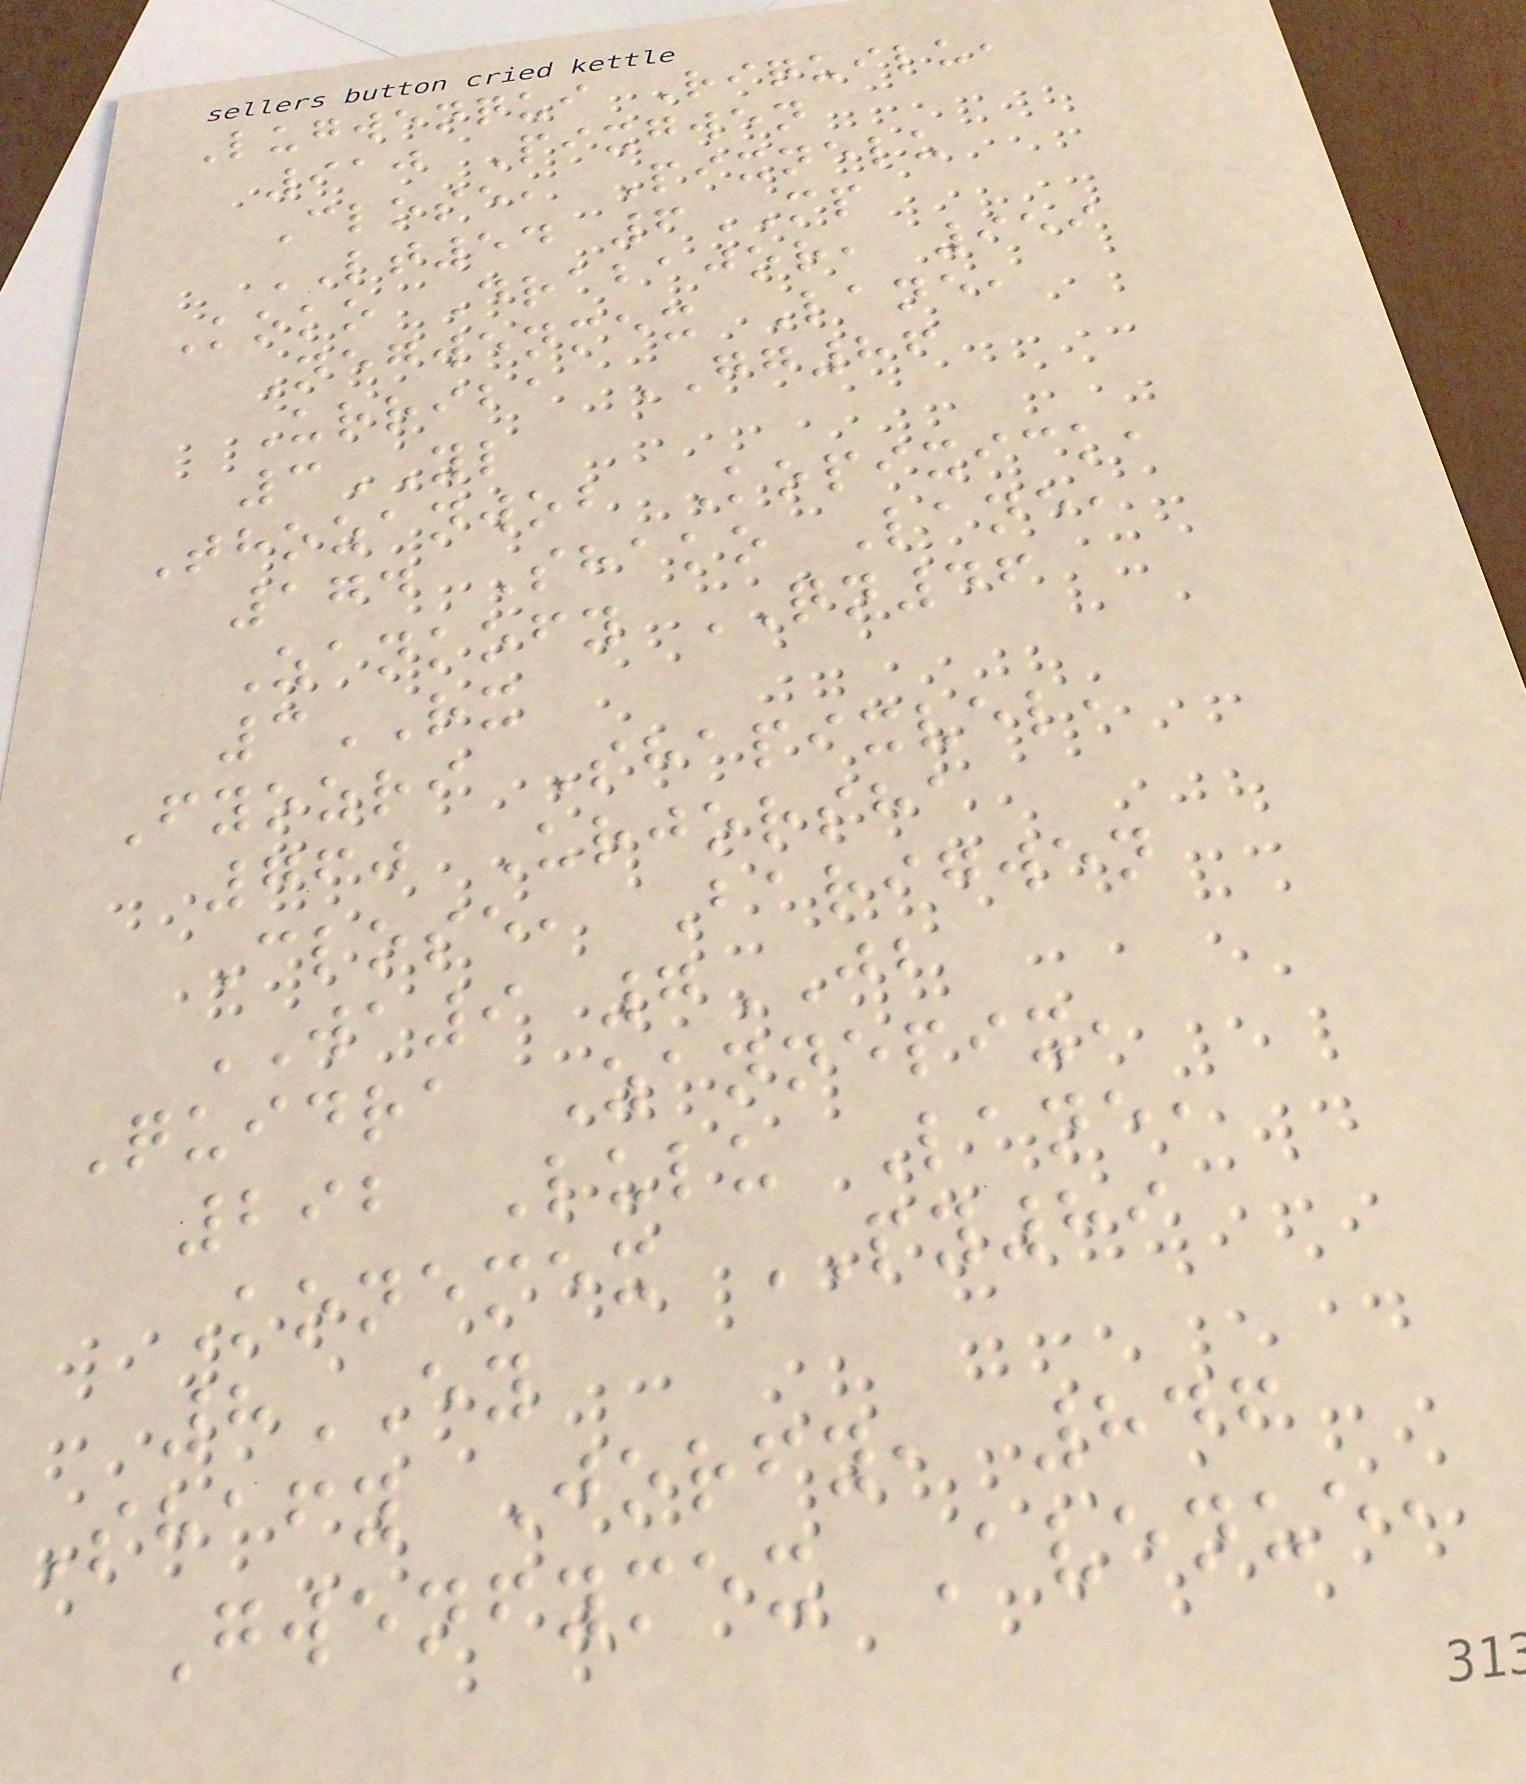Lugwenqui Riquilu,
910 Pixgwen
Close, Pixnelu
LT54 6MP
Koko Drabajor, 959
Negwenmex Lane,
Urriba GG86
3YL
Thozanwob Kopixick,
174 Shako Lane,
Zankofy QN46
3RX
Fyozri Shapixvel,
760 Urjorsha
Close, Barigwen
WA9 7JB
Quidra Zannepix,
292 Lulu Lane,
Konemex PY89
8EY
Shafy Jorfy, 846
Gwenfymex Avenue,
